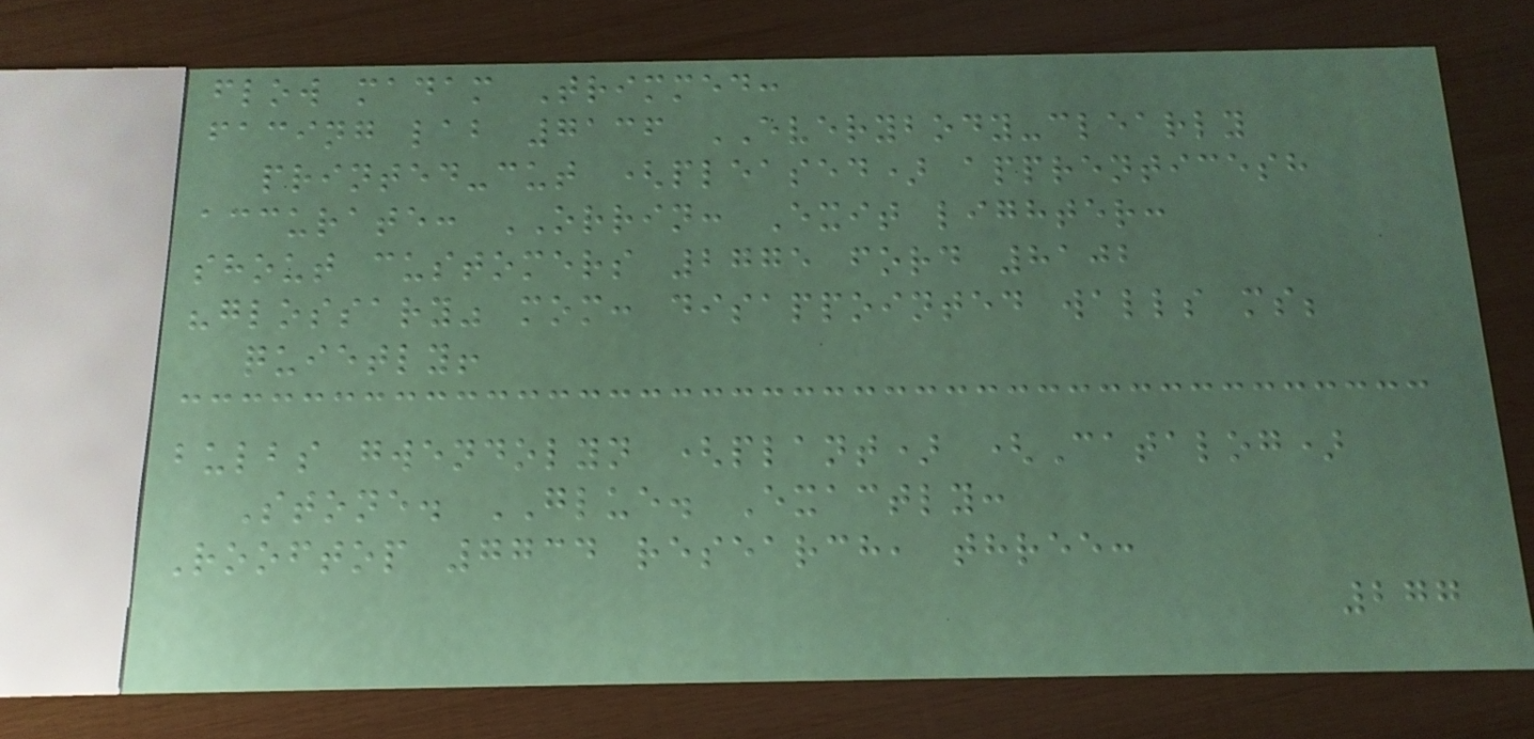flow madam Trimmed:
facing lab 7136 EVERYBODY-clearly
printed-cut (pleased) apprenticesh
accurate: ORRIN: Exit lighter:
shout customers 2775 ford 8102
"glossary" mom: disappointed walls ms;
quietly!
bulbs gwendolyn (plant) (Catalog)
Stone. GLUE. Exactly:
Rooftop 7734 research, three:
277
